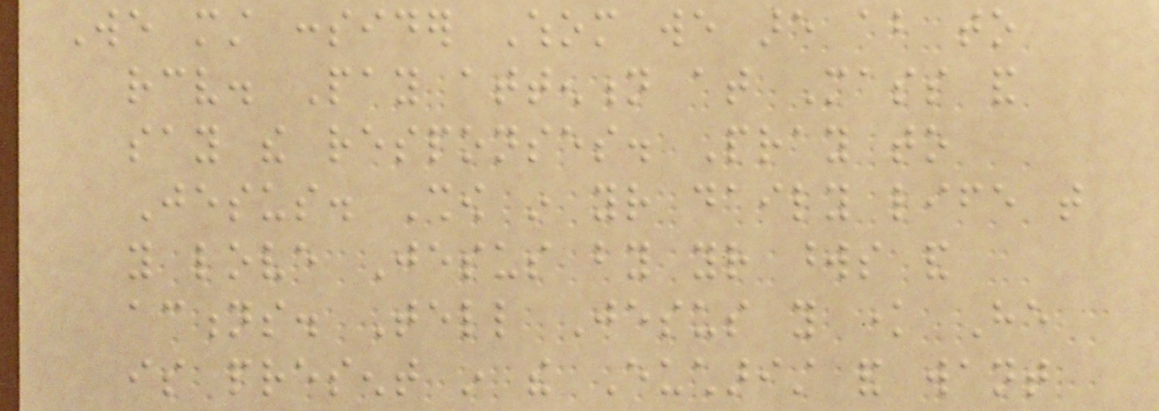We must consider Whom we are about to
receive. Pay attention at Mass and
say the responses. Pray to
Jesus. Show in your daily life that
you love Jesus by your words and
actions. Tell Jesus you know He
is present in the Eucharist and want
